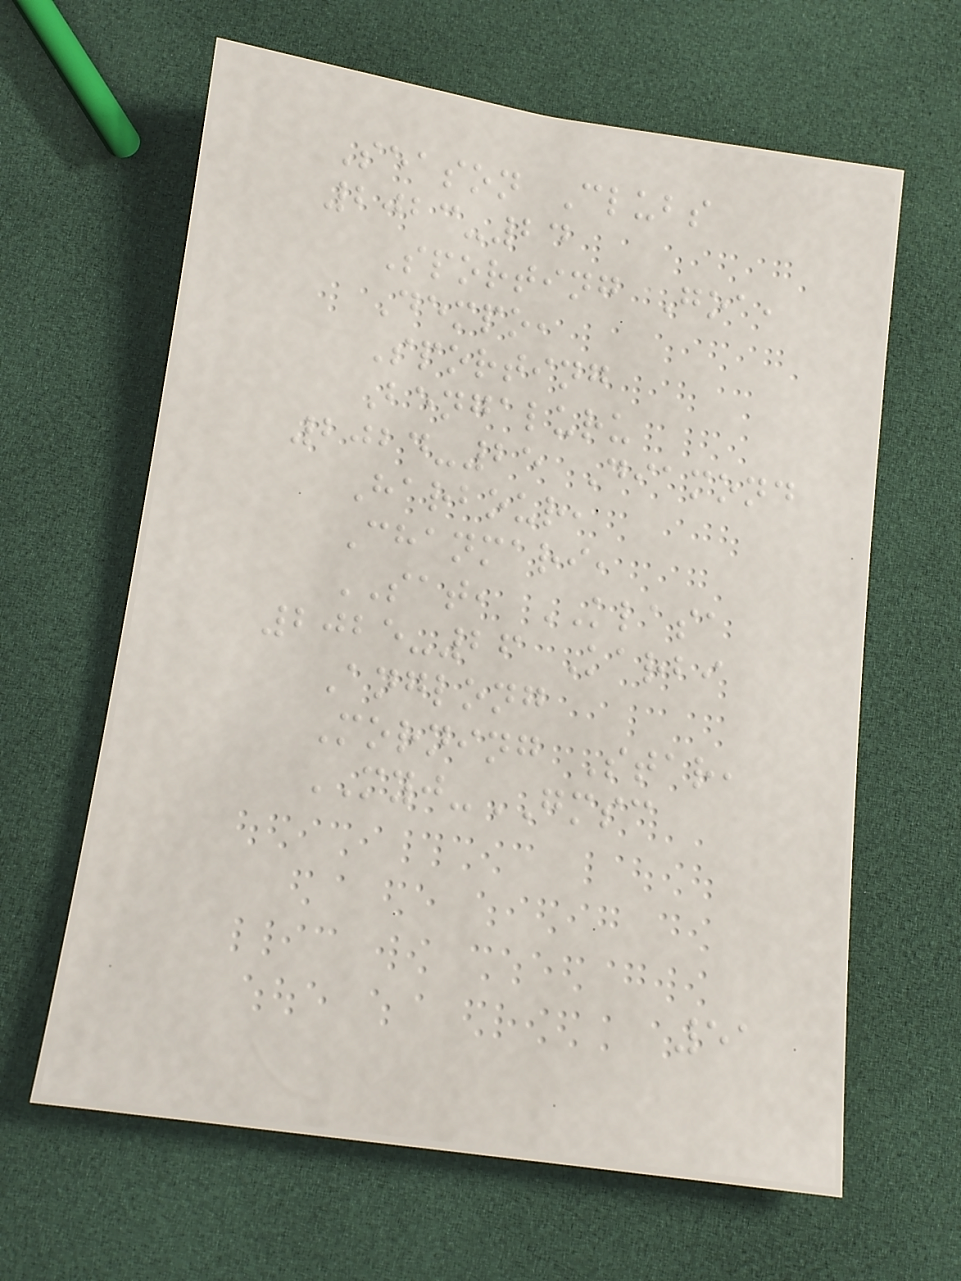Season Clubs
2023-24
Sporting Goa,
Dempo,
Sporting
Bengaluru
2024-25 Diamond
Harbour,
Chanmari,
SAT, KLASA
2025-26 Karbi
Anglong
Morning Star,
MYJ-GMSC
51
